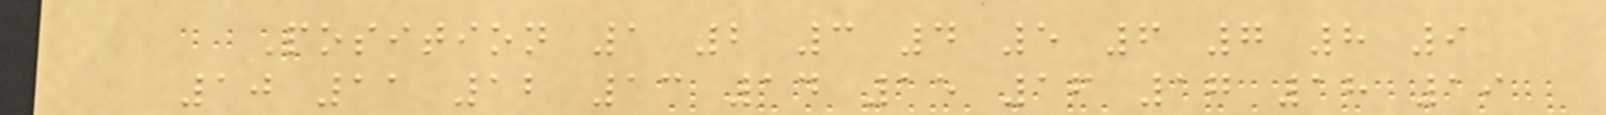Position 1 2 3 4 5 6 7 8 9
10 11 12 13 14 15 16 17 18 19
